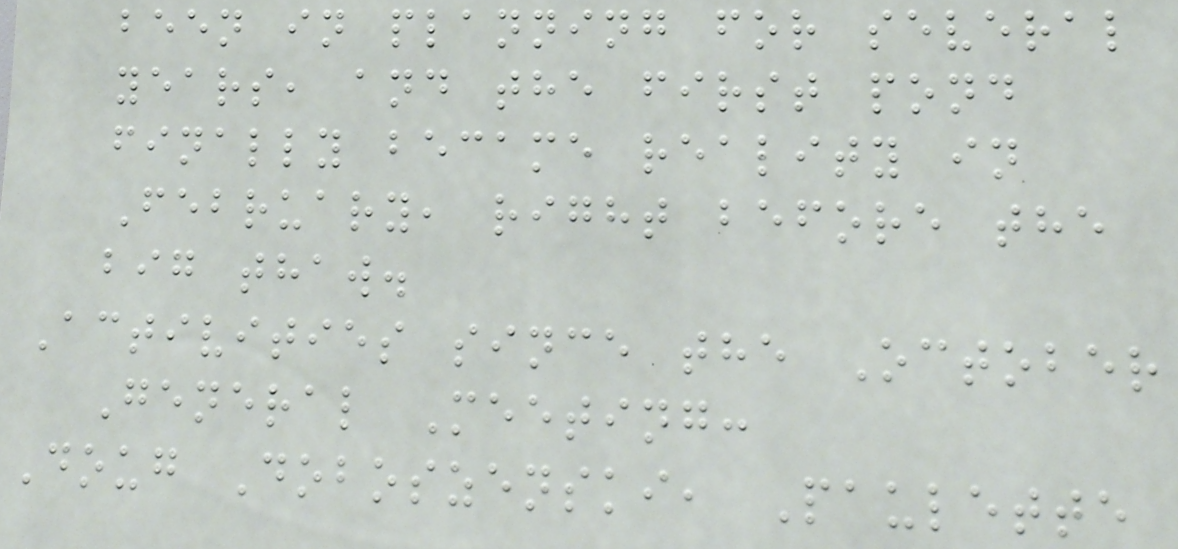been in planning for several
years, and the first pond
finally became reality in
February, right before the
big thaw.
Activities since the October
General Meeting:
Doug Doboszenski, Paulette
